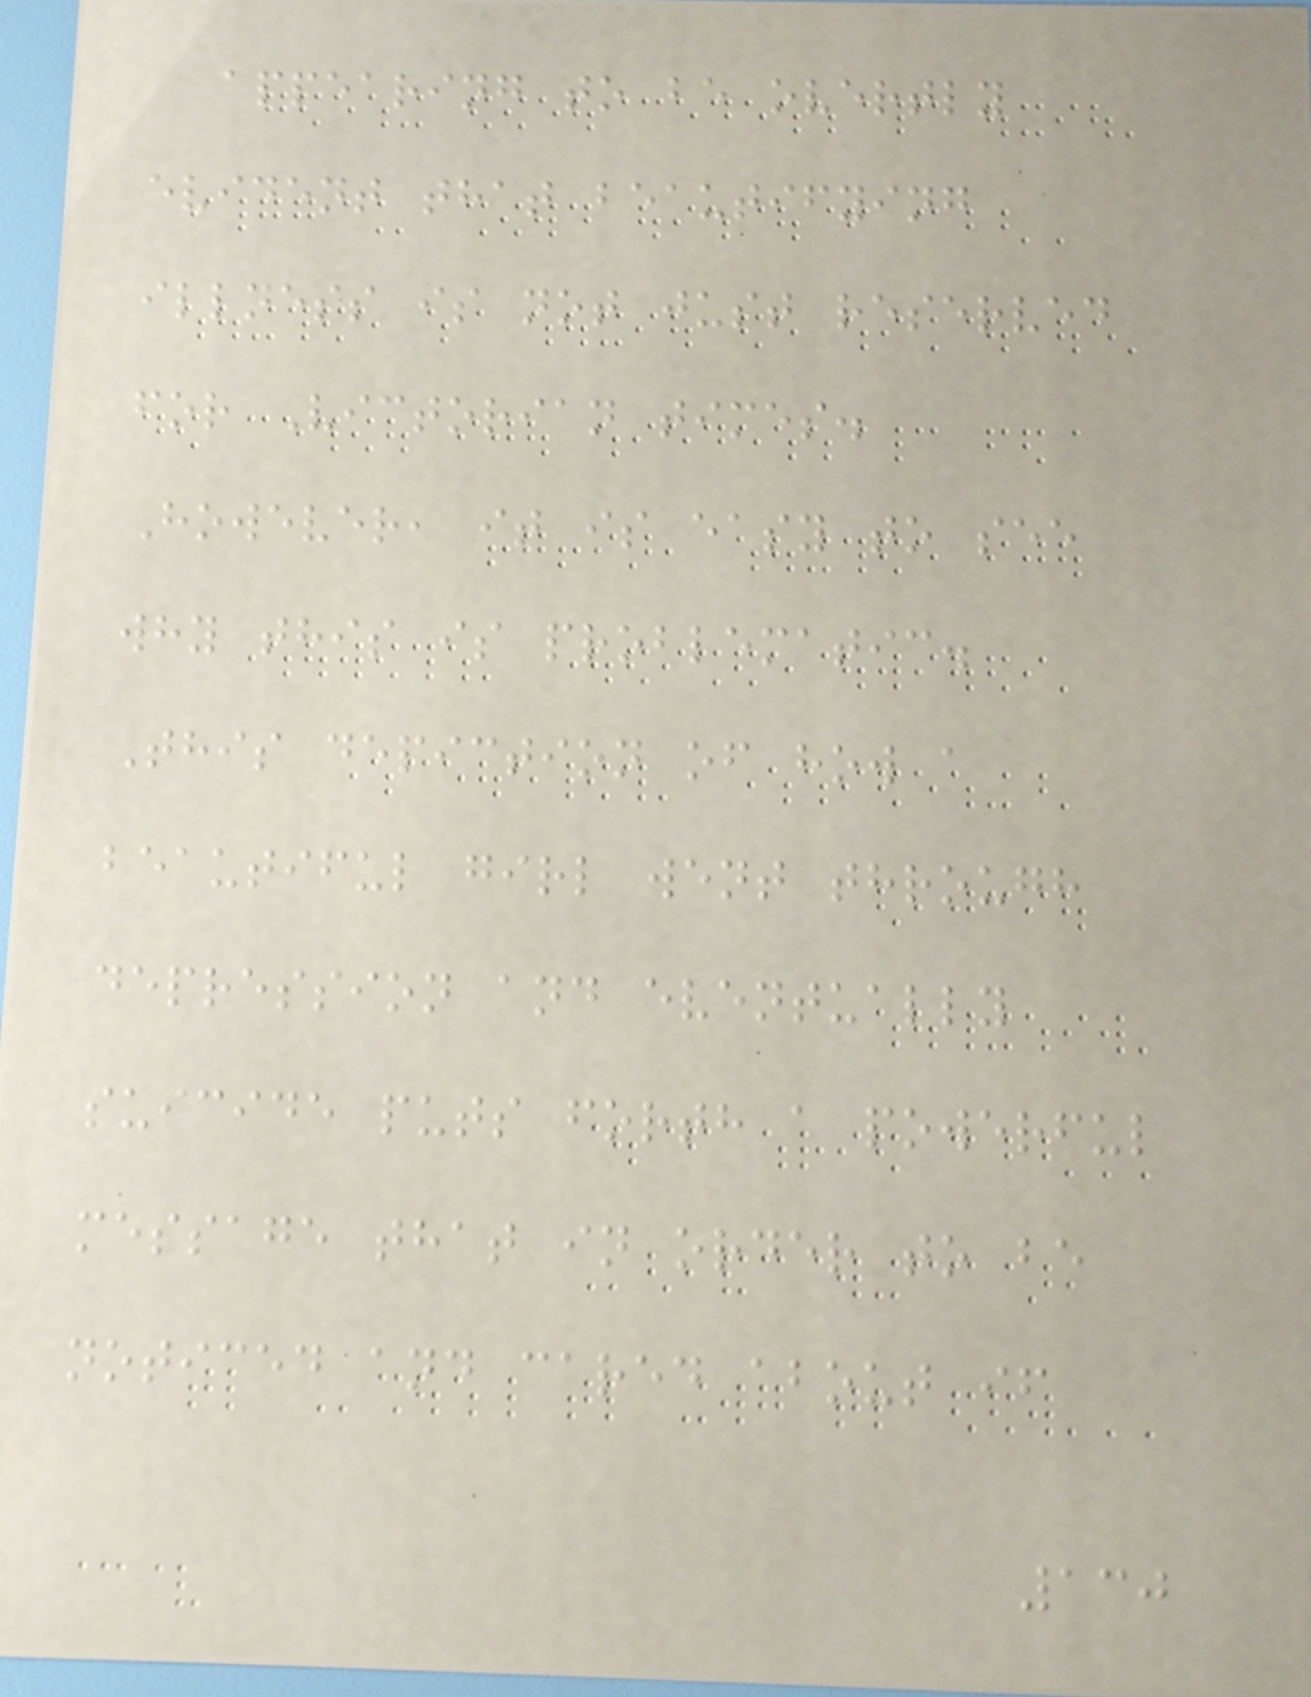appearing to be overtly
evident that beautifying
illness is not just reserved
for Victorian times.
However, it is easy to see
why this is problematic.
This depiction of how a
beautiful girl went through
depression and eventually
suicide puts forth a powerful
message that in order to be
noticed and cared about if
130
